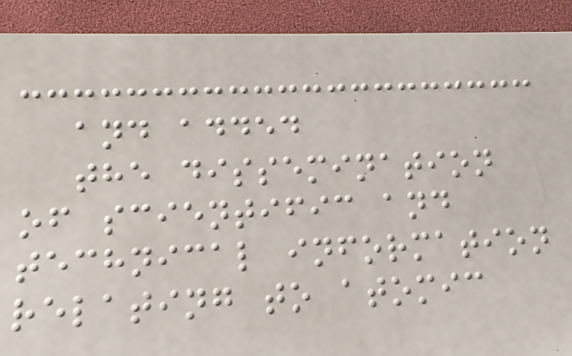and added
the dissemination
of scientific and
technical information
relating to atomic
